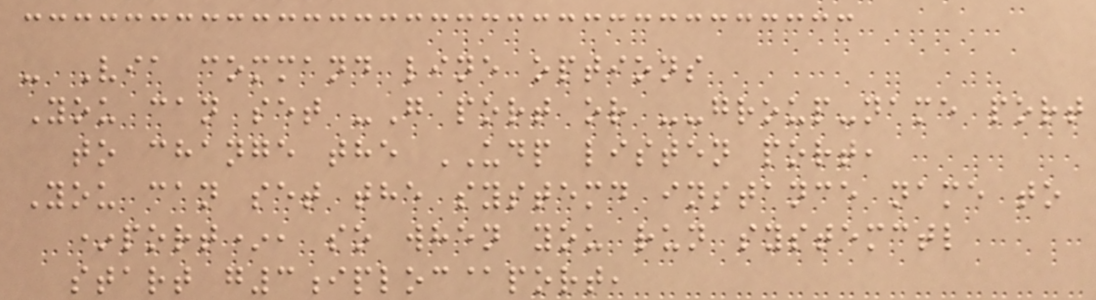- Via command line options
You can set -G port or --group-name port
to change the UDP listen port,
You can set the systemd instance name to
*port*, so when you run systemctl
start g3iploc@port,
